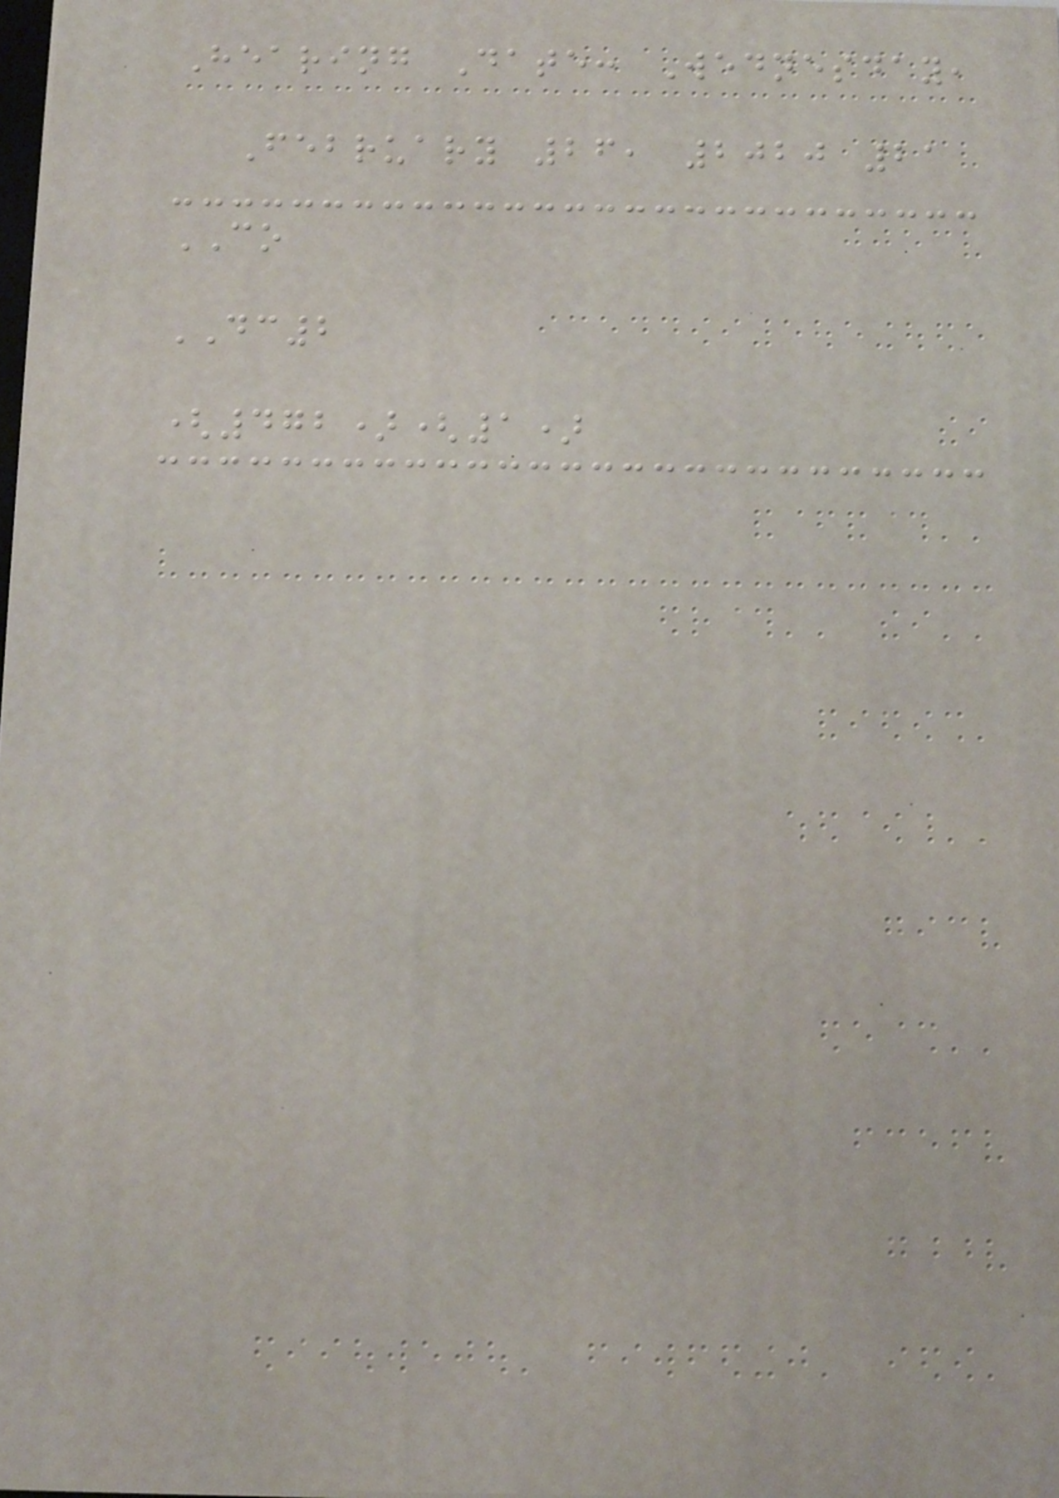Hearing Date: Wednesday,
February 26, 2020 21
CO
DC2
(472)(1)
